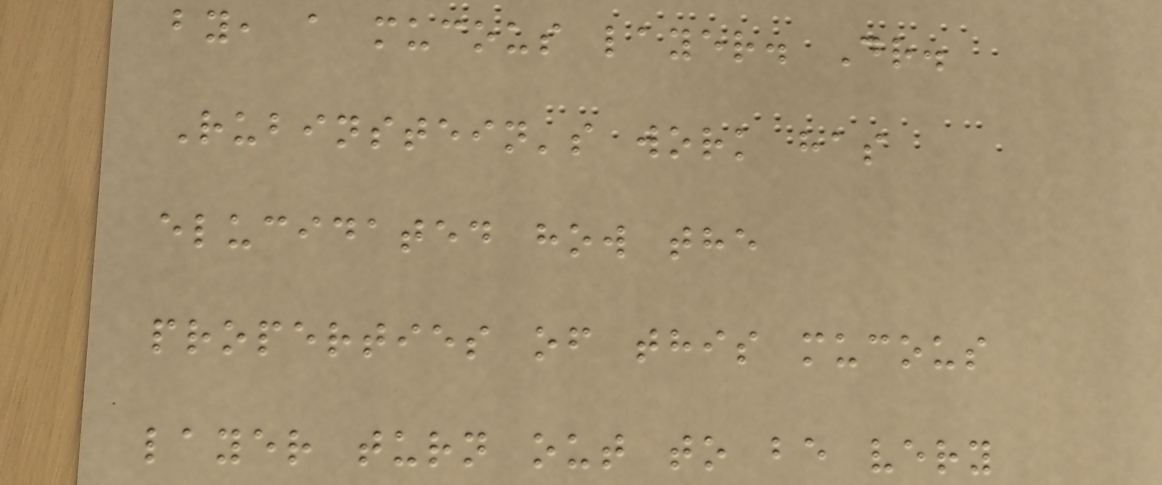by, a mucous layer. Dr.
Rubinstein's work has
elucidated how the
properties of this mucous
layer turn out to be very
